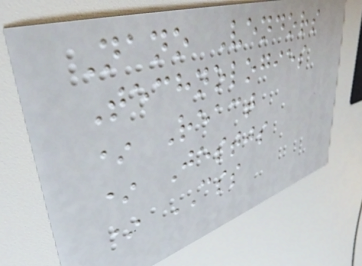Nano Vendors
Technologies
* React
* Jestjs
* CSS
